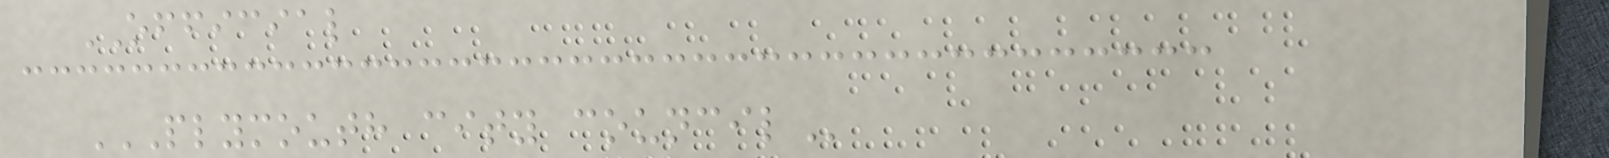OFFICIAL
PLYMOUTH CITY COUNCIL
